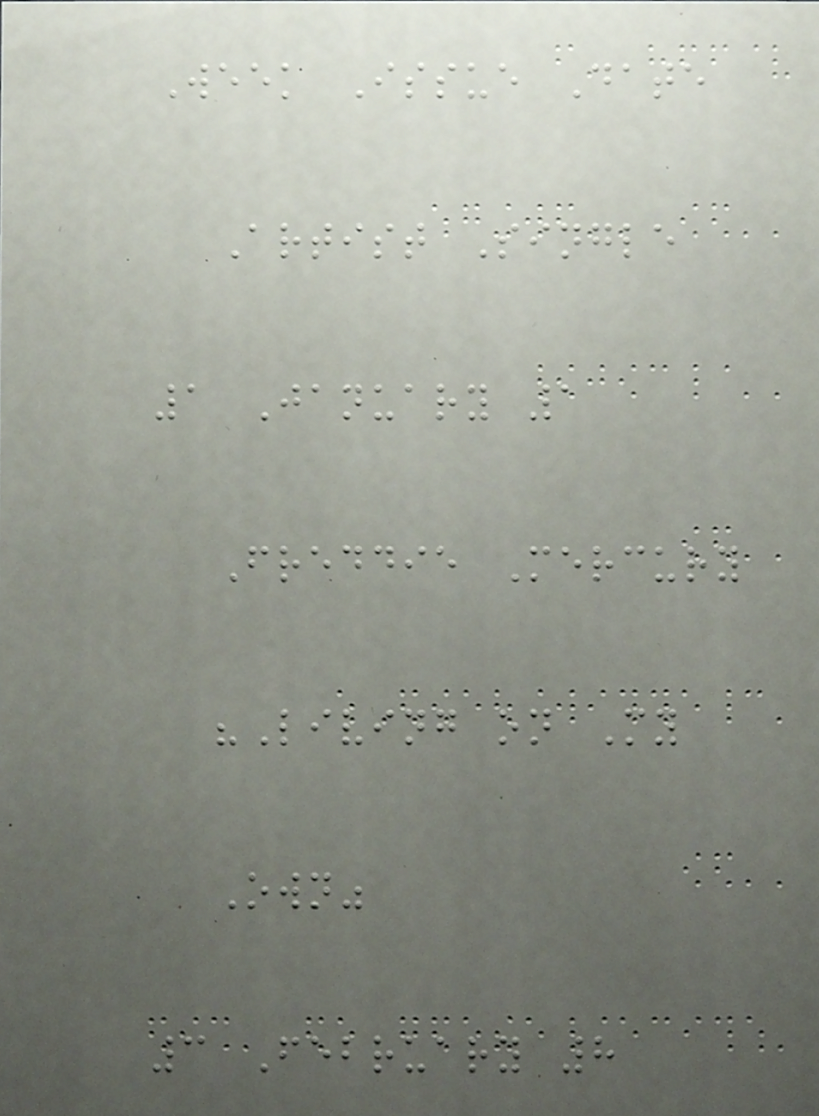Week Issue Date
Artist Single
1 January 1
Freddie Mercury
"Living on My
Own"
3 February 8
